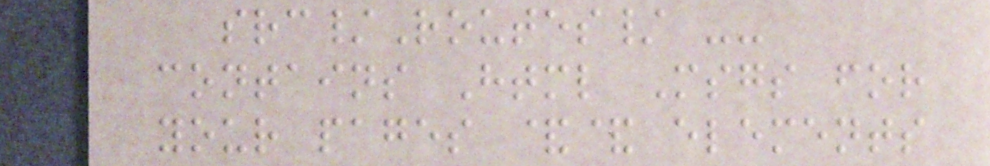src/Routes/ --
contains Html Msgs for
your pages && elements
